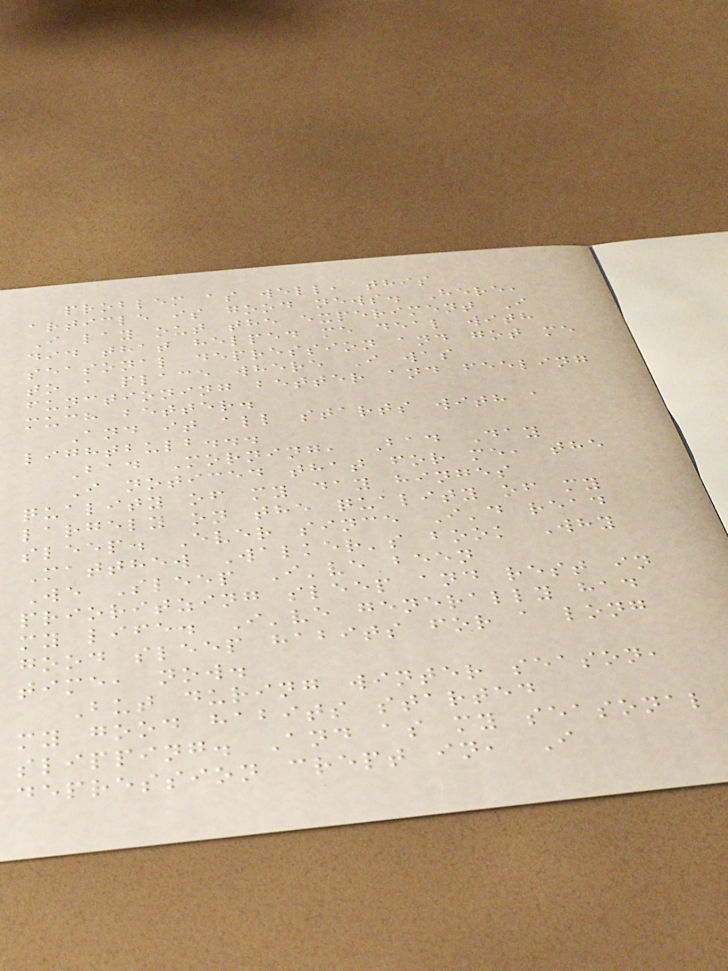problem as well, this
article is good news. Here,
I lay out the experiment I
did that helped me deal with
seasonal depression and got me
to a place where I was
functioning better and feeling
much better.
And it all starts with a
lightbulb...
Bad Morning, Bad Day
I noticed that for me, the
quality of my day hinges
largely on the quality of my
sleep. Ever since I'd read
Matthew Walker's book Why
We Sleep I've been
prioritzing sleep and rest in
my life. I've generally had
good sleep habits for a long
time, now.
But during winter season,
my good habits started
slipping. And as my seasonal
depression crept in, I
